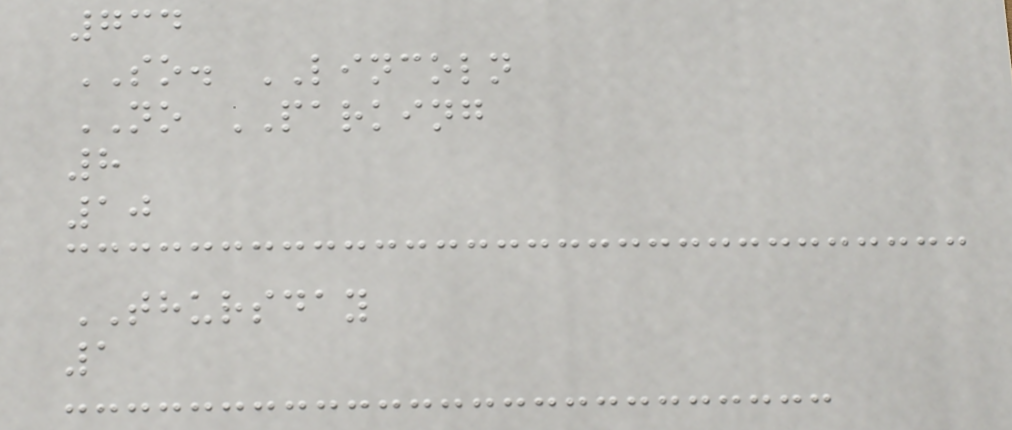734
SO. LINCOLN
NO PARKING
8
10
THURSDAY
1
